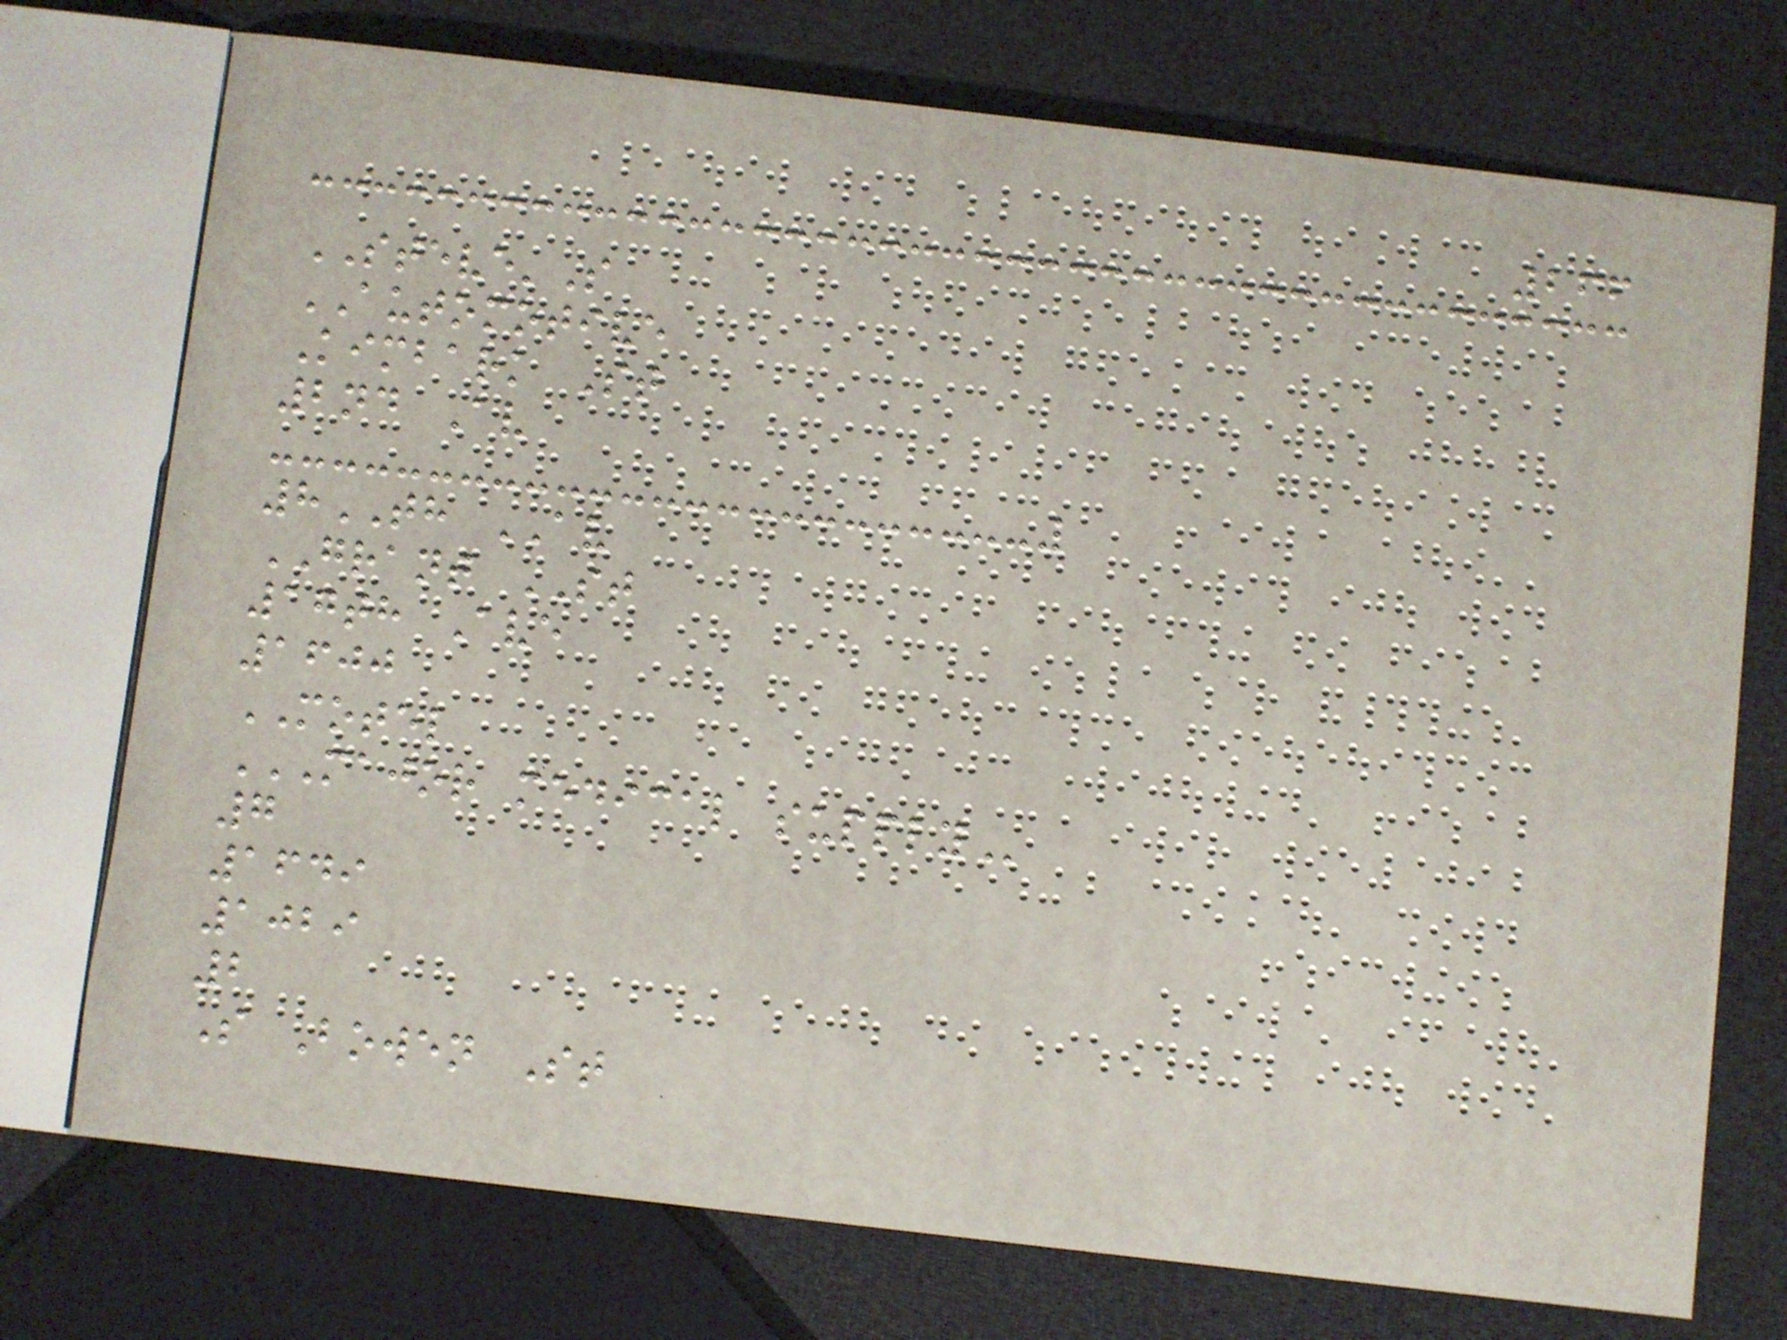266
STEVE'S
AUTOMOTIVE
Kimbark St
2nd Av
8TH AV
GRANT ST
17th Ave
1600
MOTEL
MAJOR MEDICAL SUPPLY
7
1649
1029
2
S Bowen St
